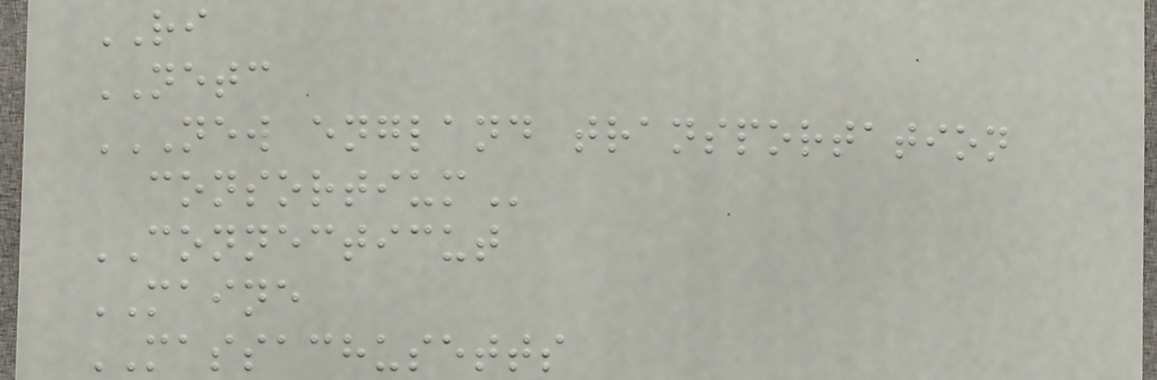RI
NETC
NEW ENGLAND TRANSPORTATION
CONSORTIUM
CONNECTICUT
MAINE
MASSACHUSETTS
